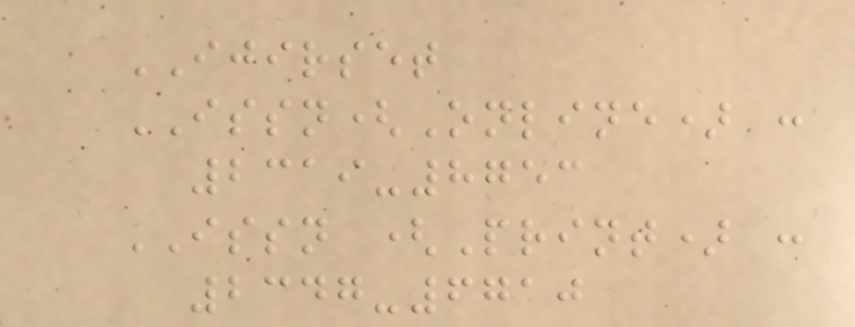IJIRSET
ISSN(Online) :
2319-8753
ISSN (Print) :
2347-6710
